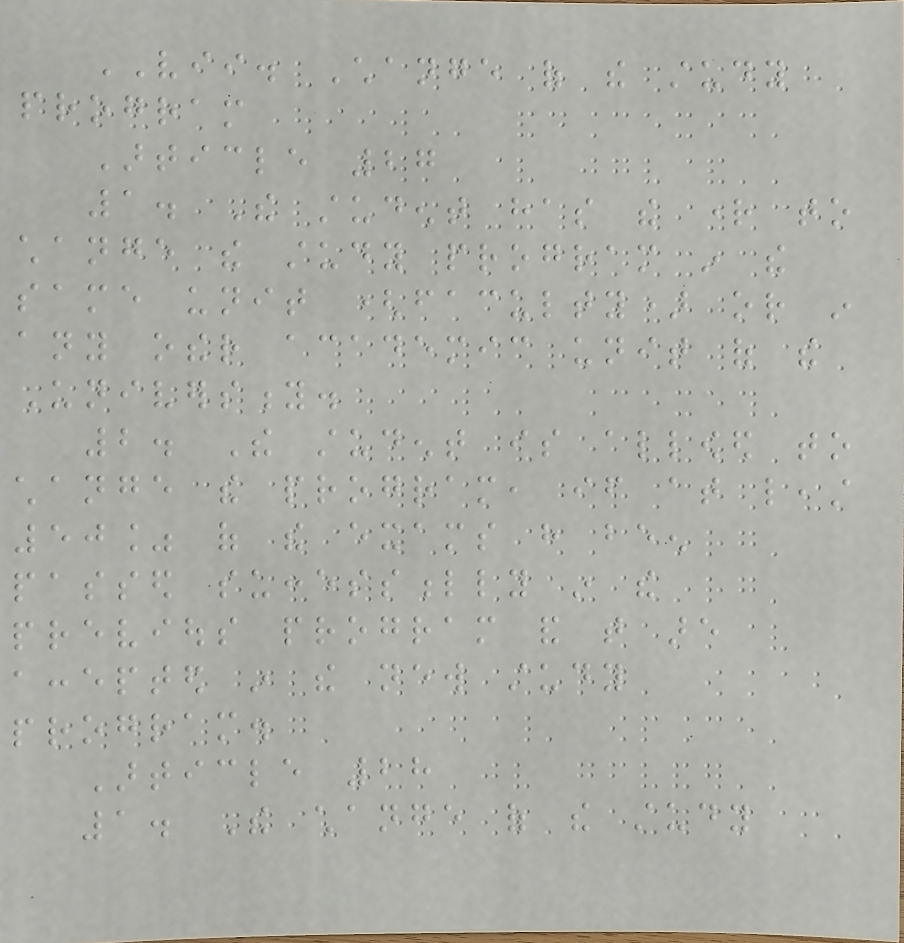VII. Change of the study
program
Article 27
1. The student has the right to
change the study program in the
same unit (faculty) or in
any other academic unit of the
University.
2. The student is allowed to
change the program, if at least
50% of the exams have been
passed successfully in the
previous program and that are
accepted in the new study
program.
Article 28
1. The change of the study
